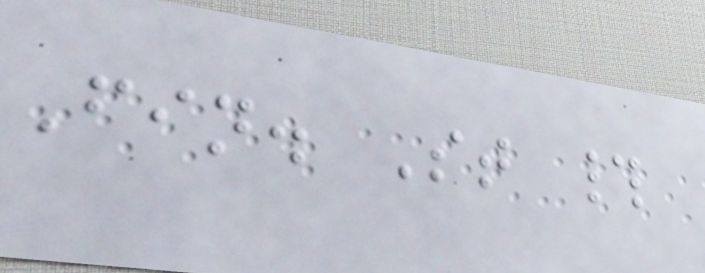Fin. St #
